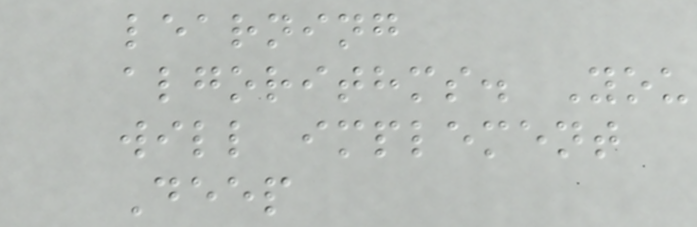learning
algorithms. You
will implement
Deep
